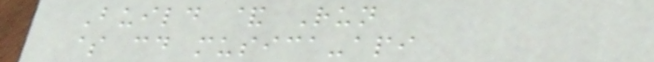Build & Run
$ cd musica-api
